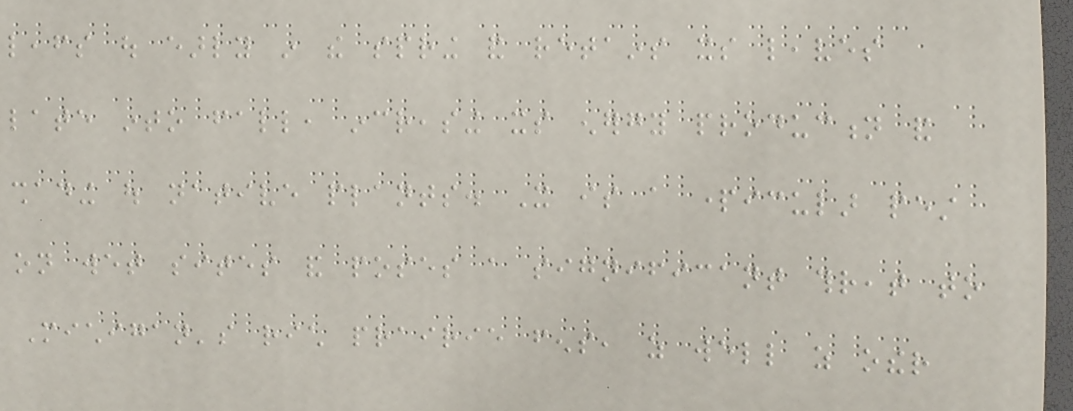leafs out early in the spring and retains its leaves
late into fall, increasing its energy production and
shading out native plants. It is a particular pest
on wet sites and poses a significant threat to
Michigan's rich prairie fens, as well as other
